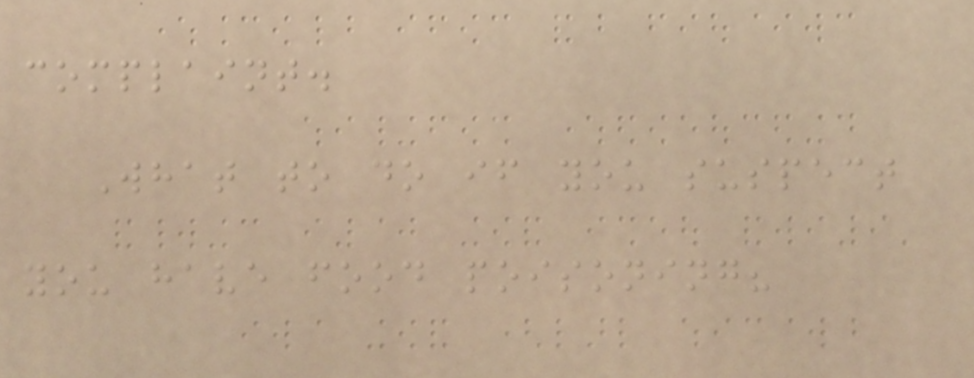complaint.
What to do if you suspect
you have food poisoning?
